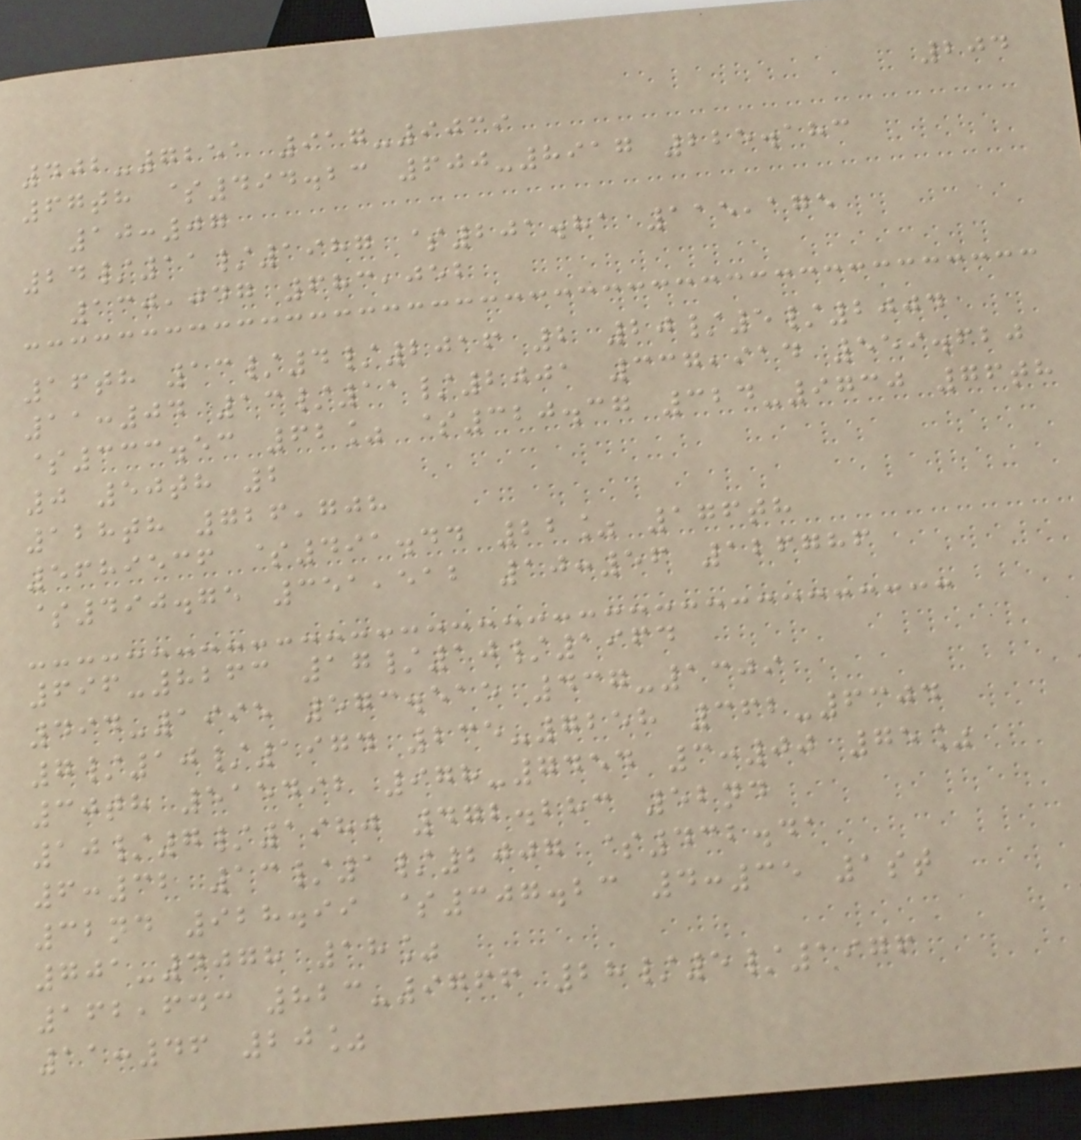204
402-7251 917-9039
67th $494.23 600-8917 225.183
10:07
24/11/1987 $201.81 115,175
130,047 683,052
16th 13/4/2016 2 20/5/2004
11:04 13/11/2001 337,914 559.620
$333.53 62% $320.37 324-9730 76th
0 50th 2
128th 726,708
5689536 $491.44 22% 176th
$490.75 351,512 10:56 126786
696-8263 17/10/1964
494-1995 573.515 437-1309
7/10/1974 235-7258 362-6304
30th 515492 978-7454 3:00 75%
10/7/1980 472.283 52nd
6:32 13/1/2007 $432.41
32nd 928.99 $307.23 4:35 1st
701-4078 18%
162,643 823-9766 28/5/1976
11:46 20%
